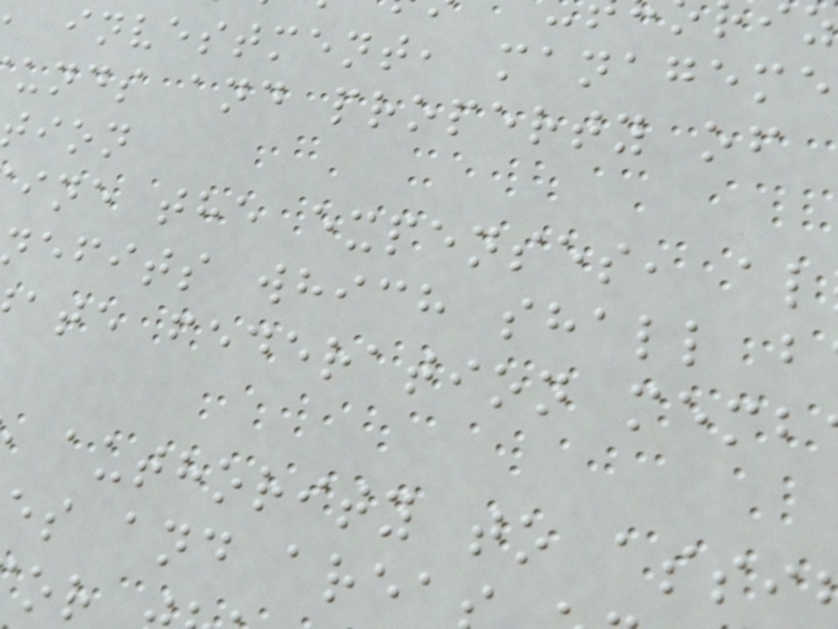investment, manageme
unds and property of
ine the expenses, al
nefits which shall b
ate federation memb
authority to assi
es and area
